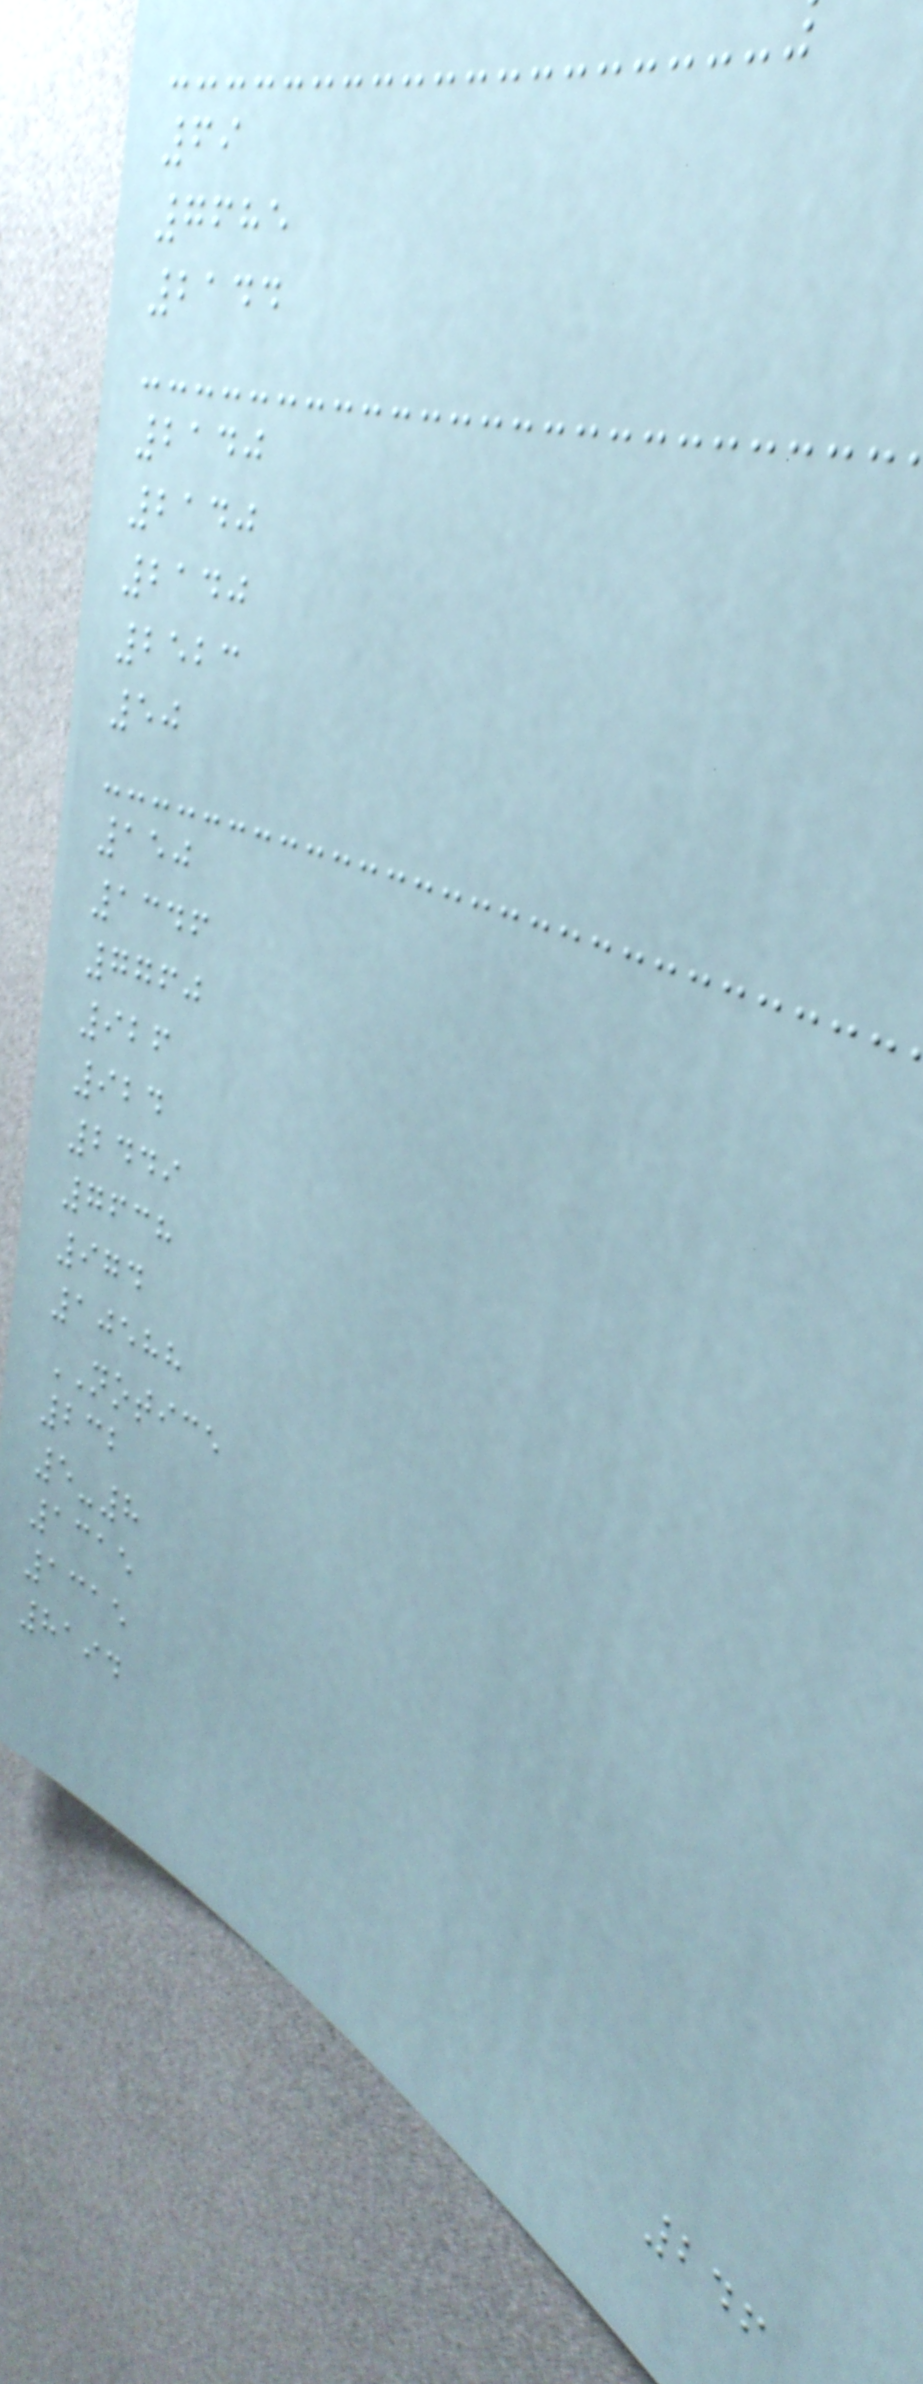69
7685
2144
2140
2140
2140
2523
50
150
1346
7760
926
924
2449
7638
974
10588
NOTICE
232
5-8
1315
1315
8194
246
